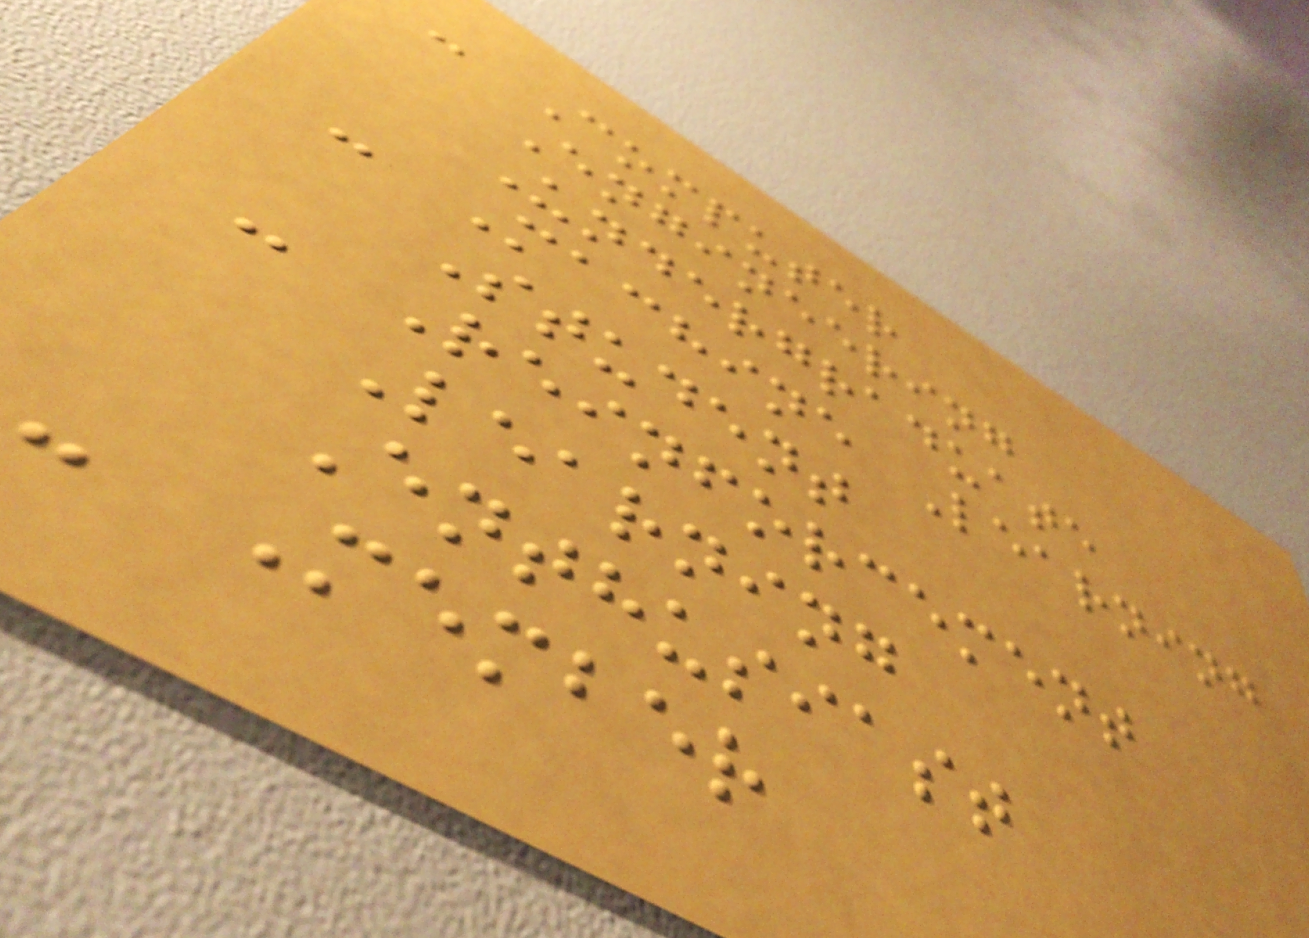- Computer
Engineering
Undergraduate
- Machine Learning
Student
- Reinforcement
Learning
Enthusiast
- Member
